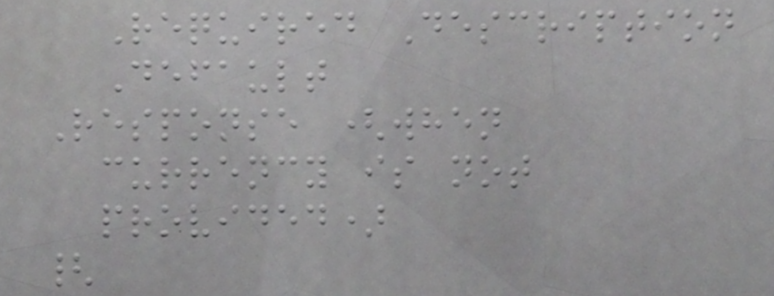Required Description
Default
Response (when
currency is not
provided)
{
